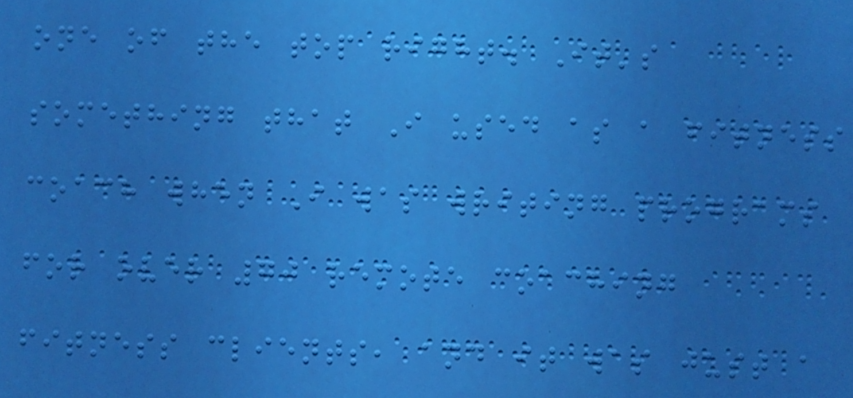one of the top right. It's
something that I used as a fitness
coach when I was writing programs
for over 70 remote coaching
fitness clients, and it was just a
